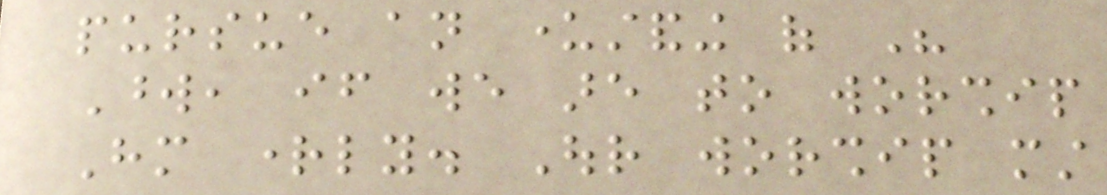pursue an understanding of His
Word, if we are to worship
Him rightly. Our worship must
